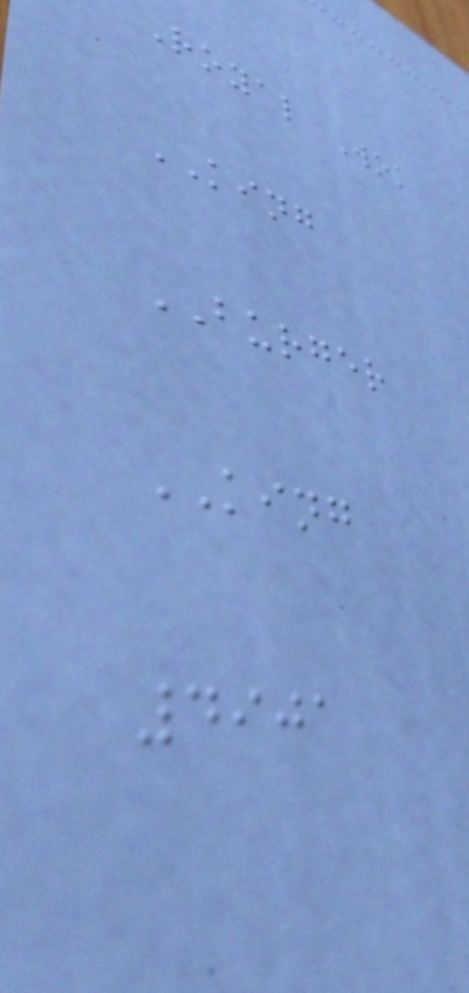Royal Wok
KING
BURGER
KING
4901
